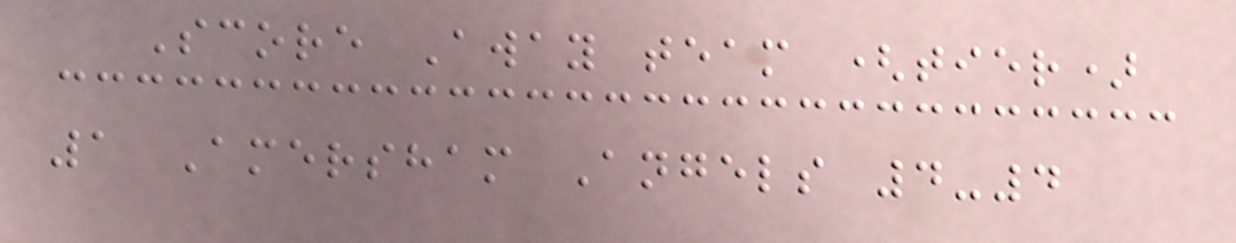Score Away team (tier)
1 Amersham Angels 4-4
